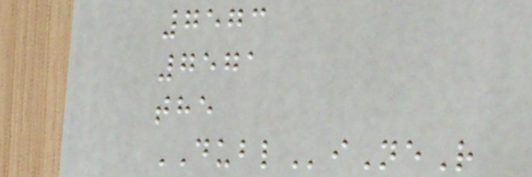7573
7571
the
DUBLiNeR
